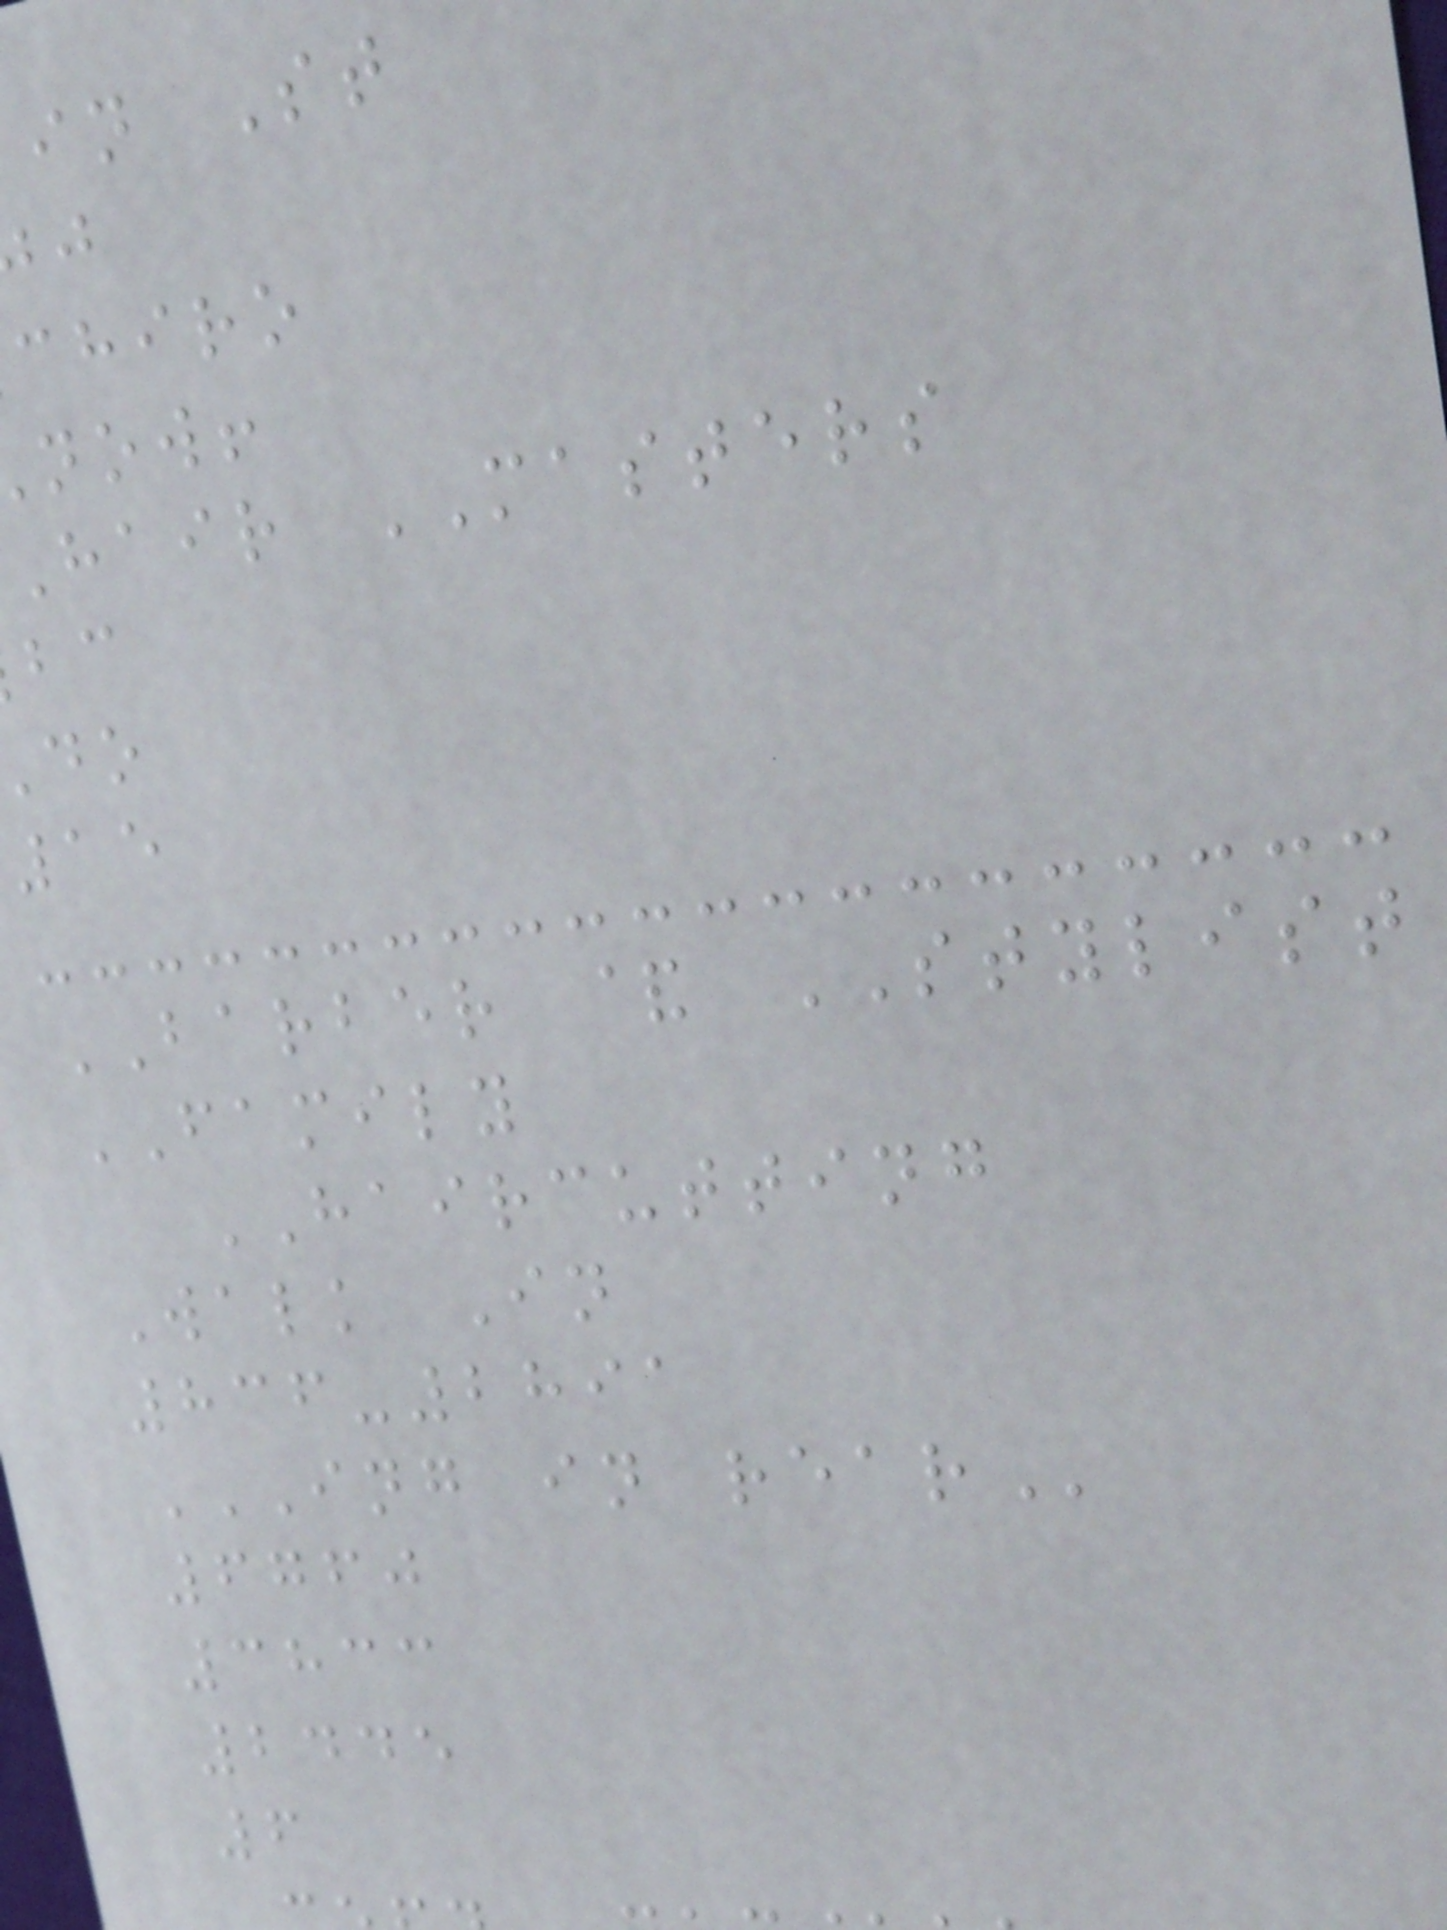in St
chiro
now!
hair MASTERS
15
BARBER & STYLIST
FAMILY
HAIRCUTTING
Walk In
836-2891
ING IN REAR
6760
3833
2445
6
